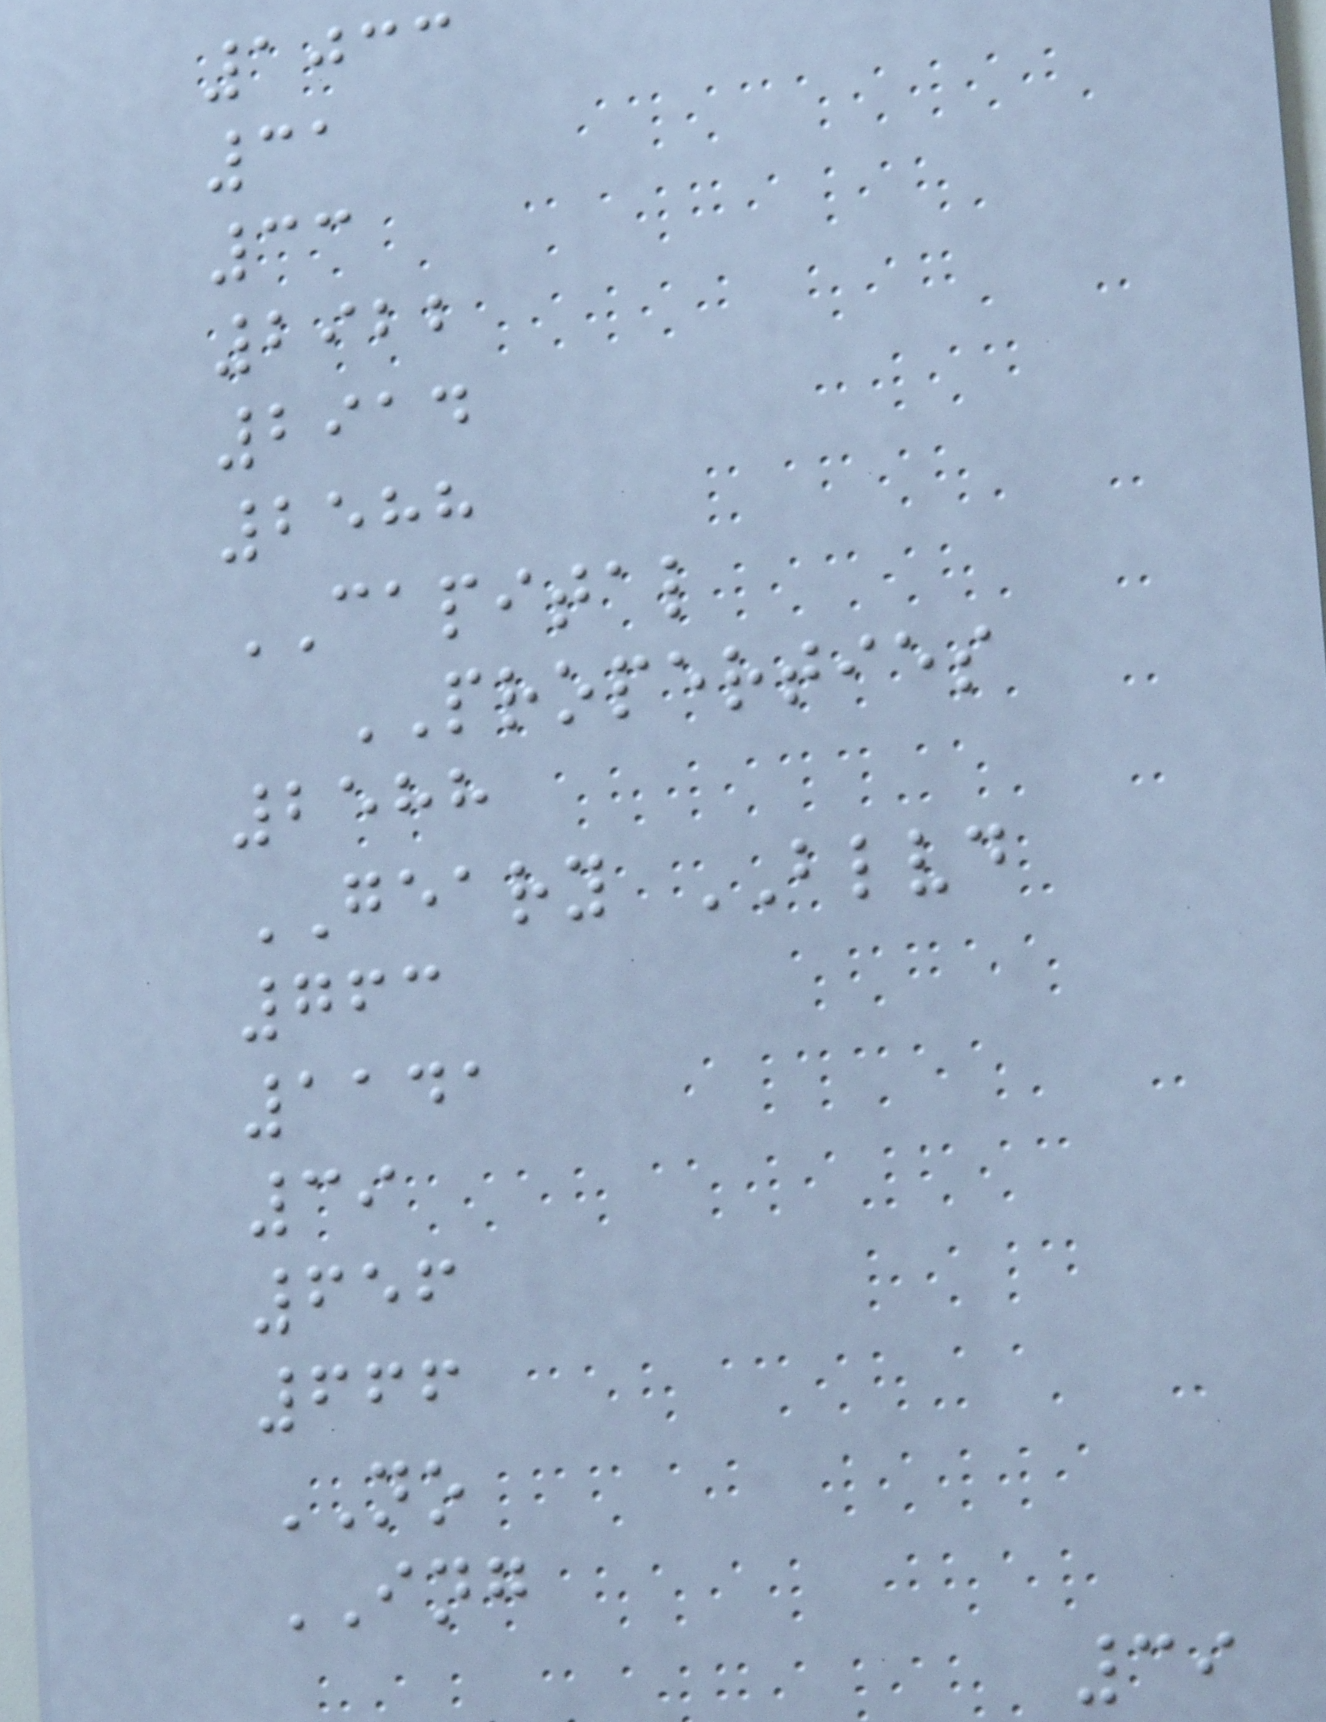1033
31
33
2922
2914
2588
CAPITAL
PROPERTIES
2588
GEARY BLVD
763
1141
39
656
666
NO
ING
39
